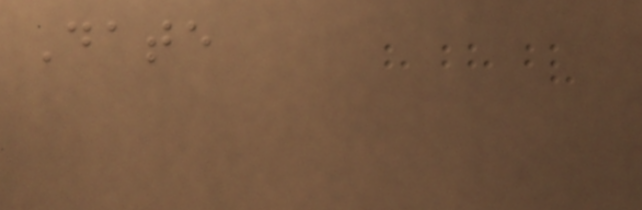Date
